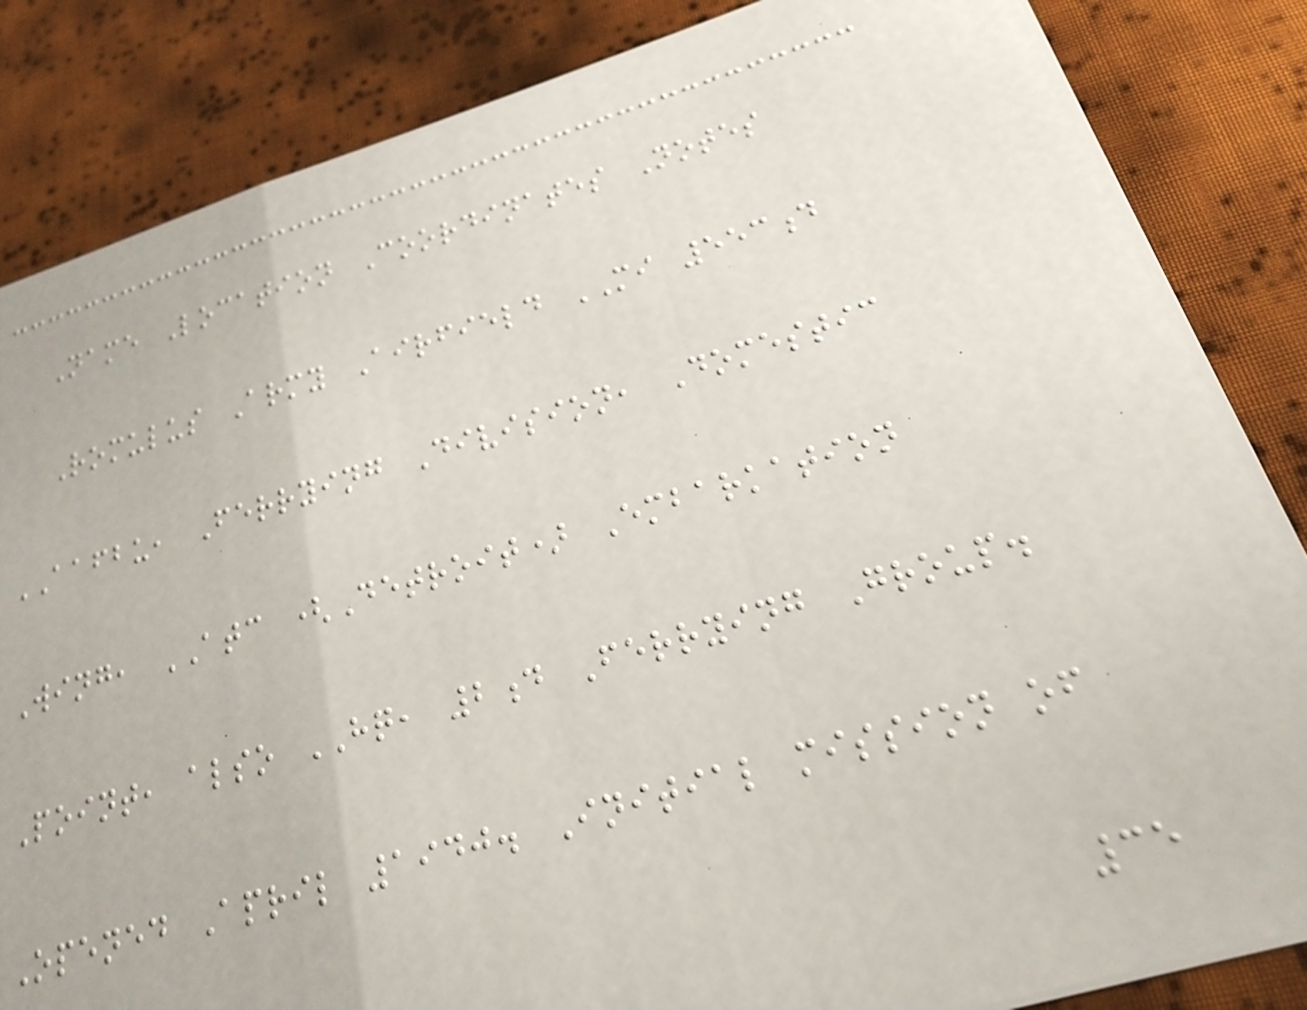Name Location Coordinates Notes
Romulus Army Airfield MI 553d
AAFBU, Ferrying Division, Domestic
Wing, ATC (Detroit) Embarkation
Point, also HQ, 2d Ferrying Group.
Opened April 1940. Initial mission of
35
